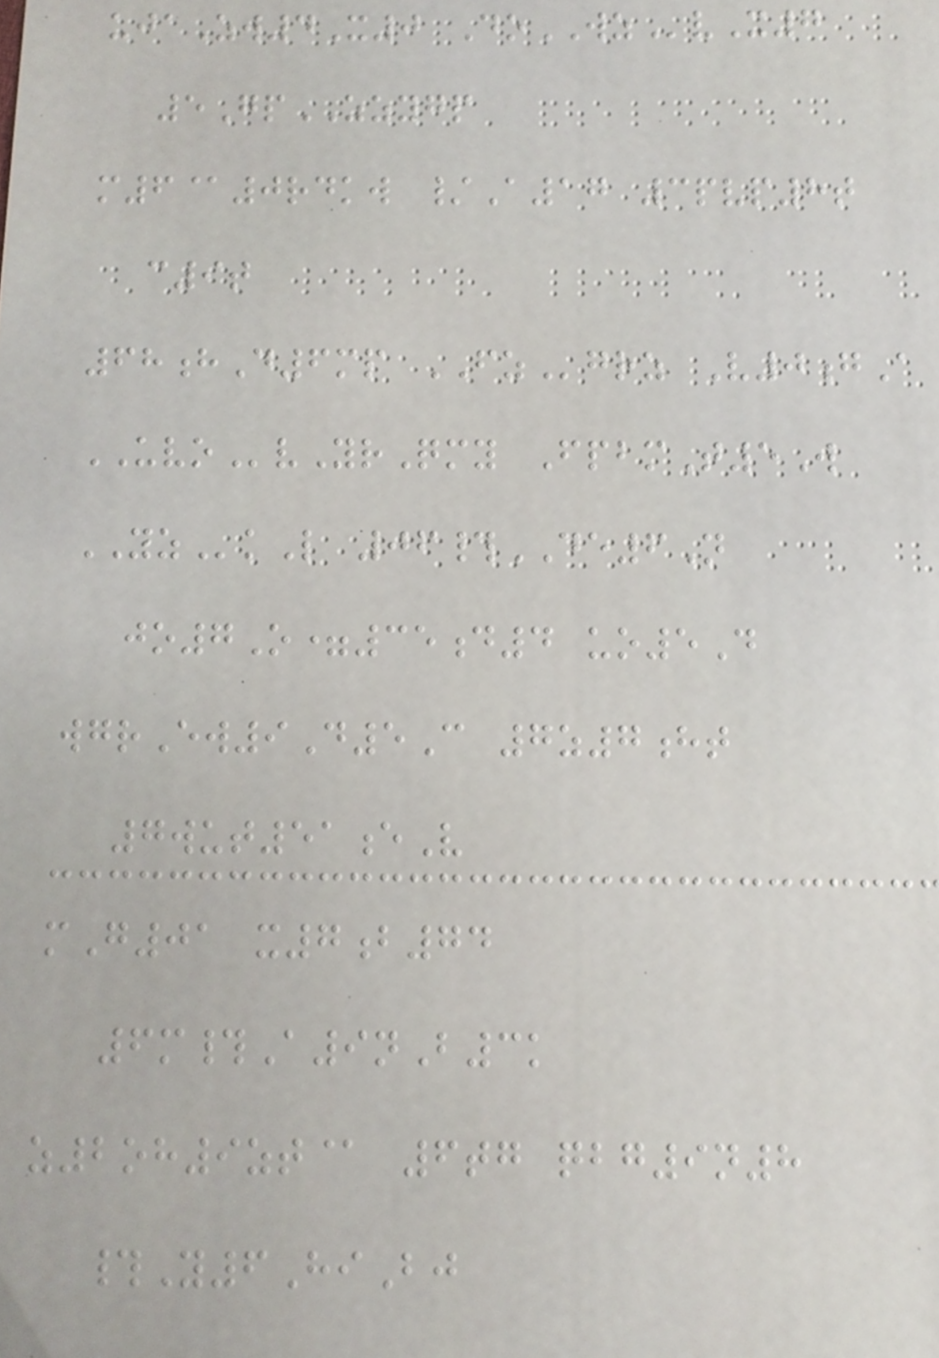ujaZw4X0 DoWZvX7
5GpZZYGP
m6@0rdkw /A17 3pvp8t
c9t
68hD6mp FZgrz V0gA
UVOvYrQmy FpbmT5W
YZkL 06#DE6N
jo7O=35d4 uo5D
wgrEw9D5C 7z7ht
7wut51eV
mG01 x7b74
6m#A9nB3k
z2oh9zt@ 6tg qbg9n8
#Y6HiBj
